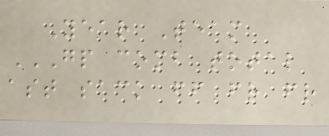Year Team
GP COMB TOTAL
AST SACK FF FR FR
